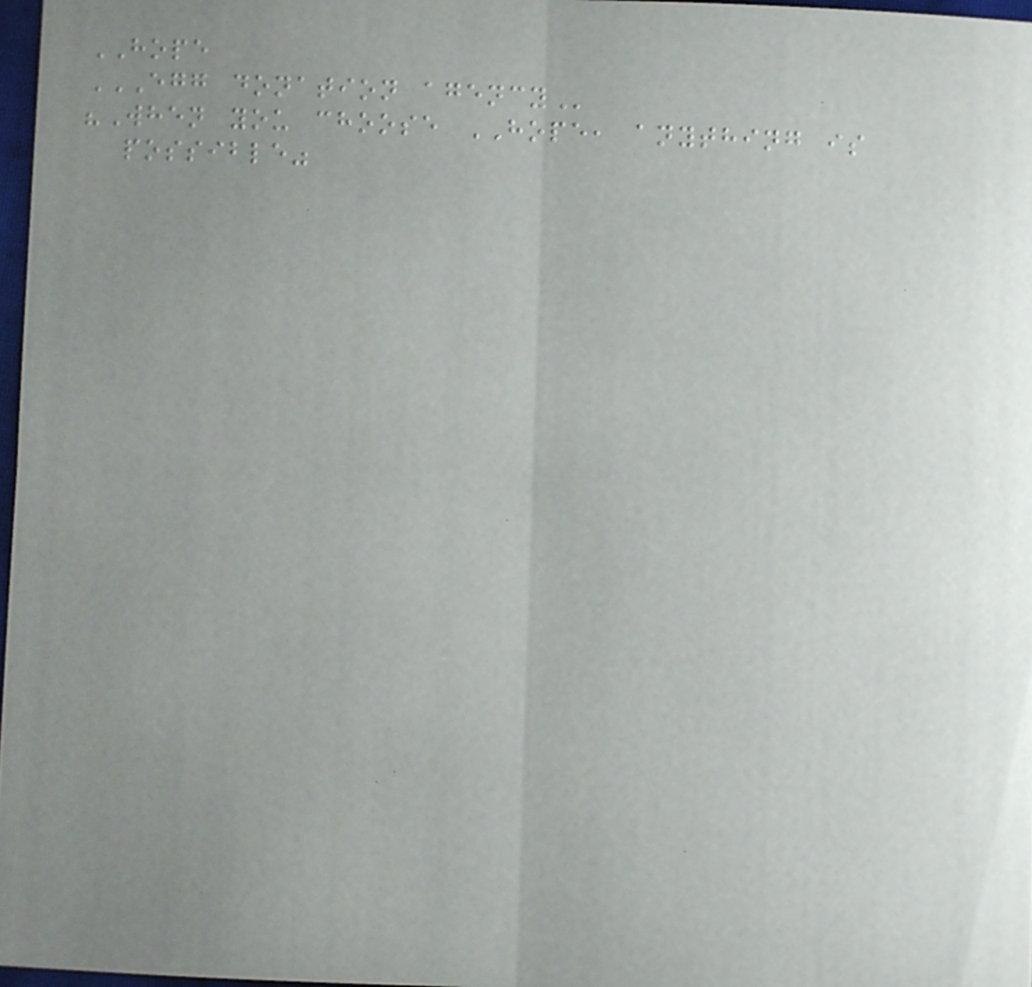HOPE
EGG DONATION AGENCY
"When you choose HOPE, anything is
possible"
